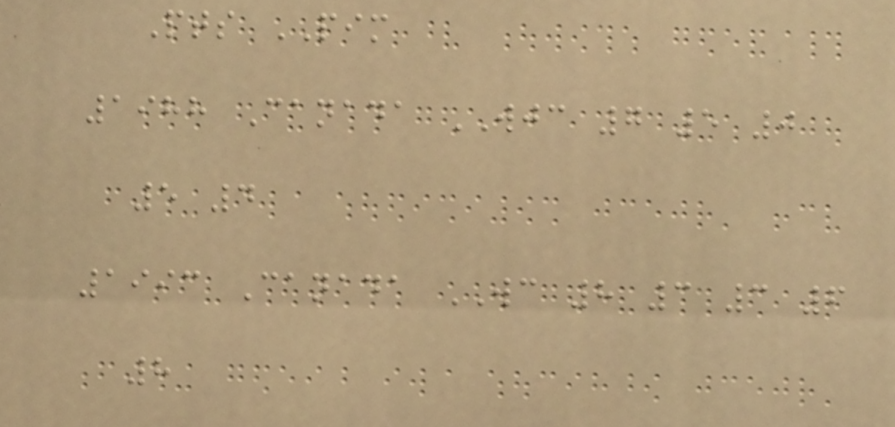Pts PIM
1988 Canada WJC 7 5 0
5 4
1993 Canada WC 8 3 3 6
8
